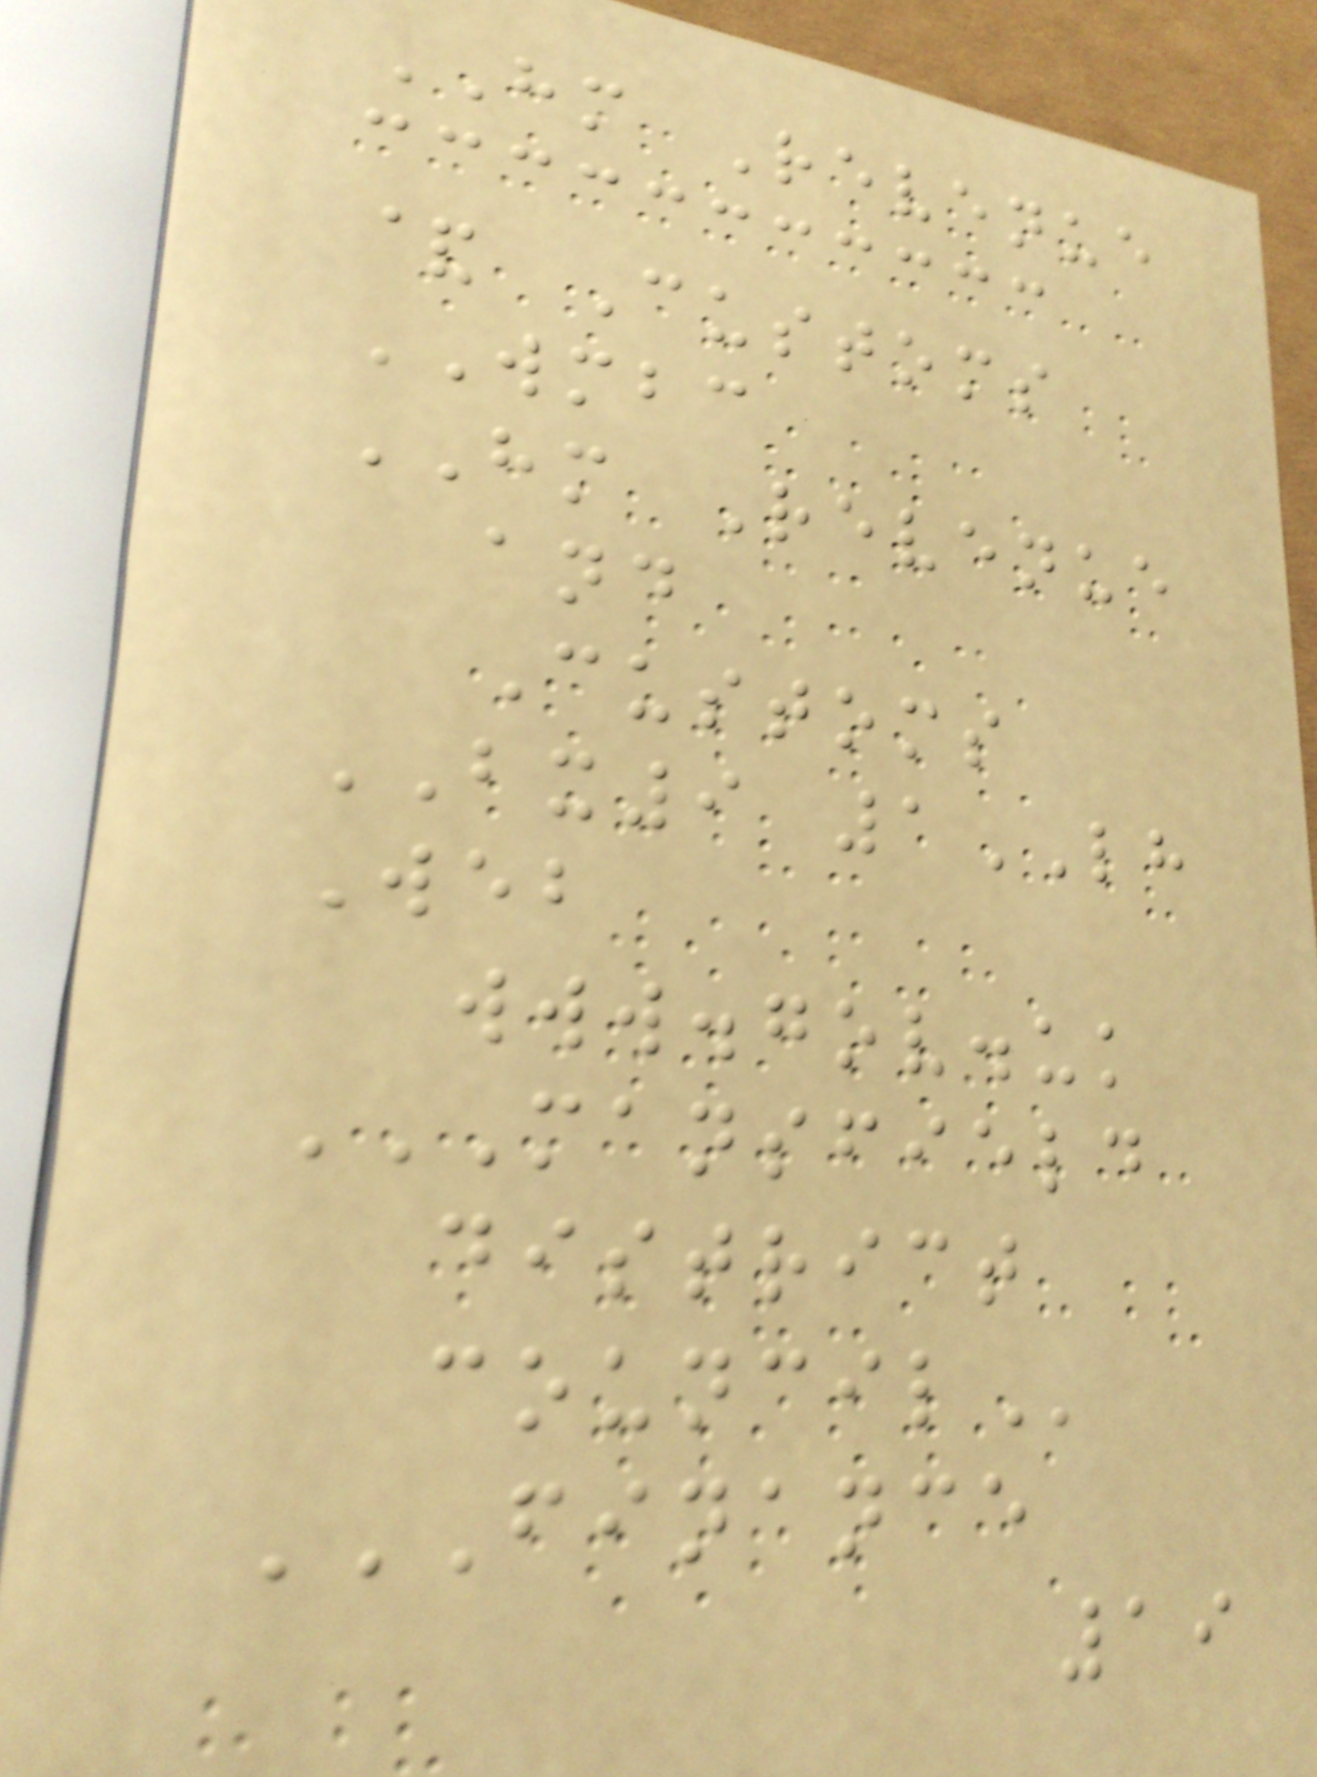HM Revenue
& Customs
WMBC
HM Revenue
and
Customs
BX9 1LH
Web
www.gov.uk
MANSFIELD
DISTRICT
COUNCIL
FINANCE
19
